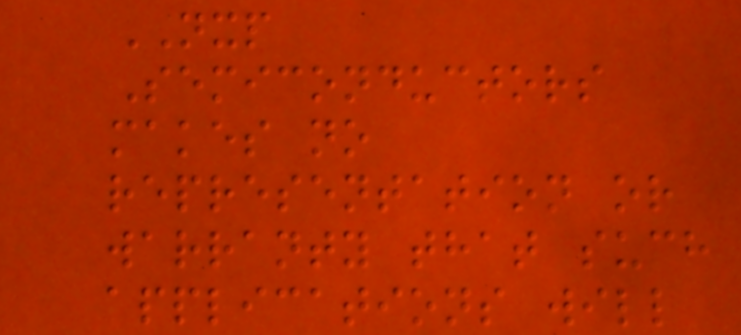NXP
Semiconductors
makes no
representation or
warranty that such
applications will
